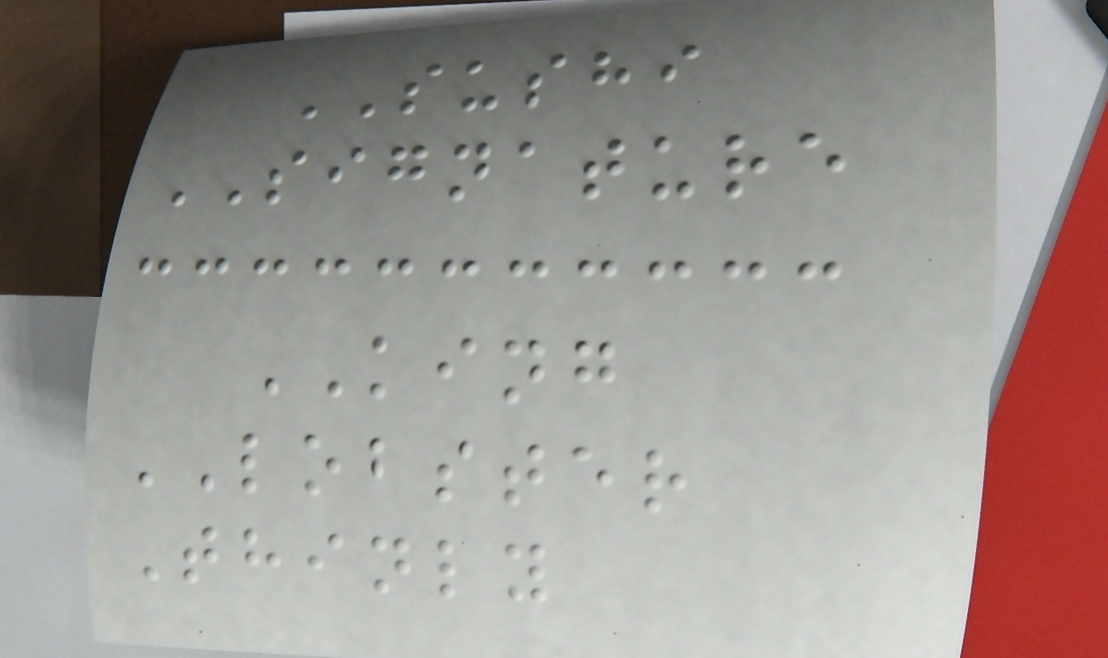SUSHI
SIGNATURE
KING
LOBSTER
Thinly
